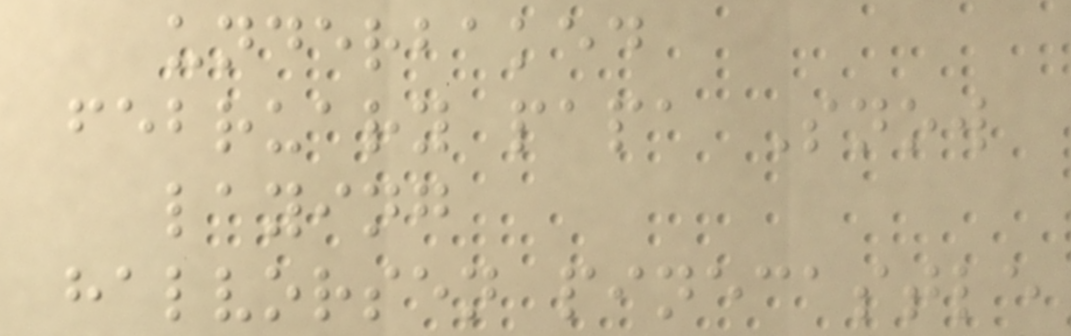underbaked
february papa Snow
laying
halvorsen pinecastle
